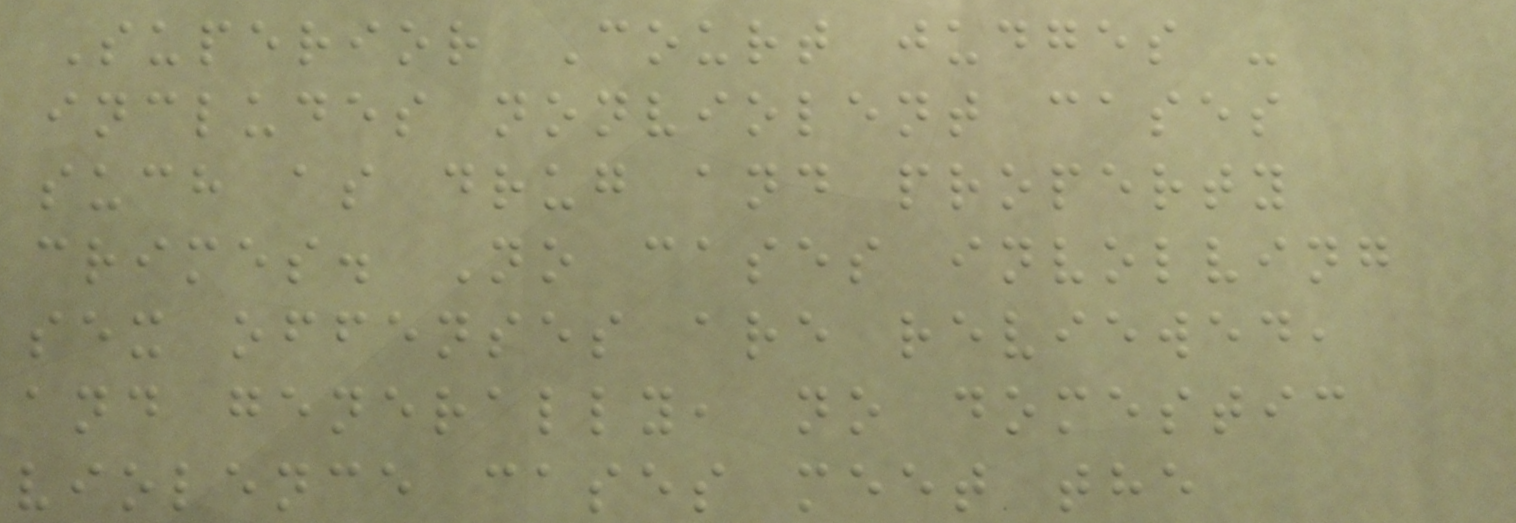Superior Court judges -
includes nonviolent cases
such as drug and property
crimes. No cases involving
sex offenses are reviewed,
and generally, no domestic
violence cases meet the
